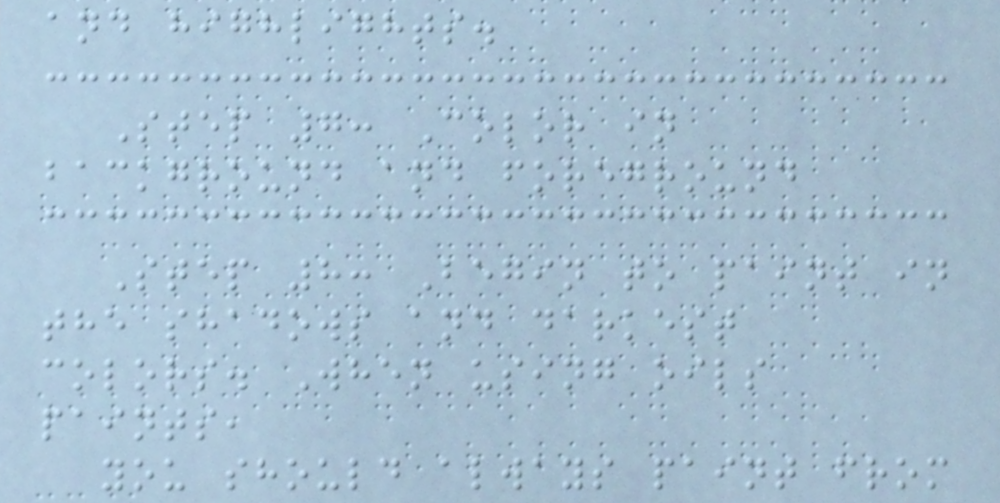and highlights.
Step 7: Color in
background and foreground
Step 8: Begin to paint in
the shadows and darkest
colors. When using oils
paints,
you should always paint from
